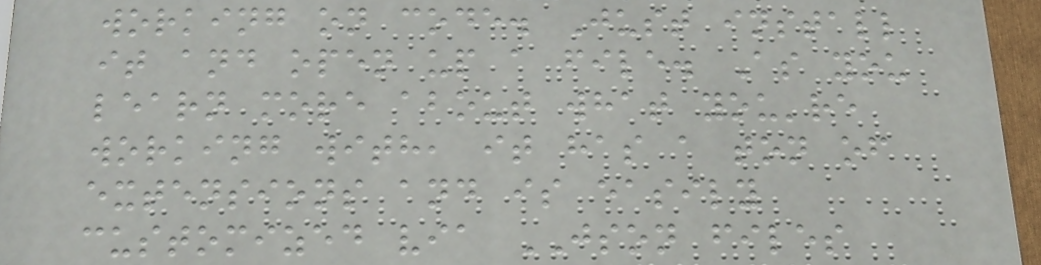working on code. Just install
it and open up a file. As you
learn more about what you're
working with, it has a ton of
extensions and is easily
customized via JSON files
